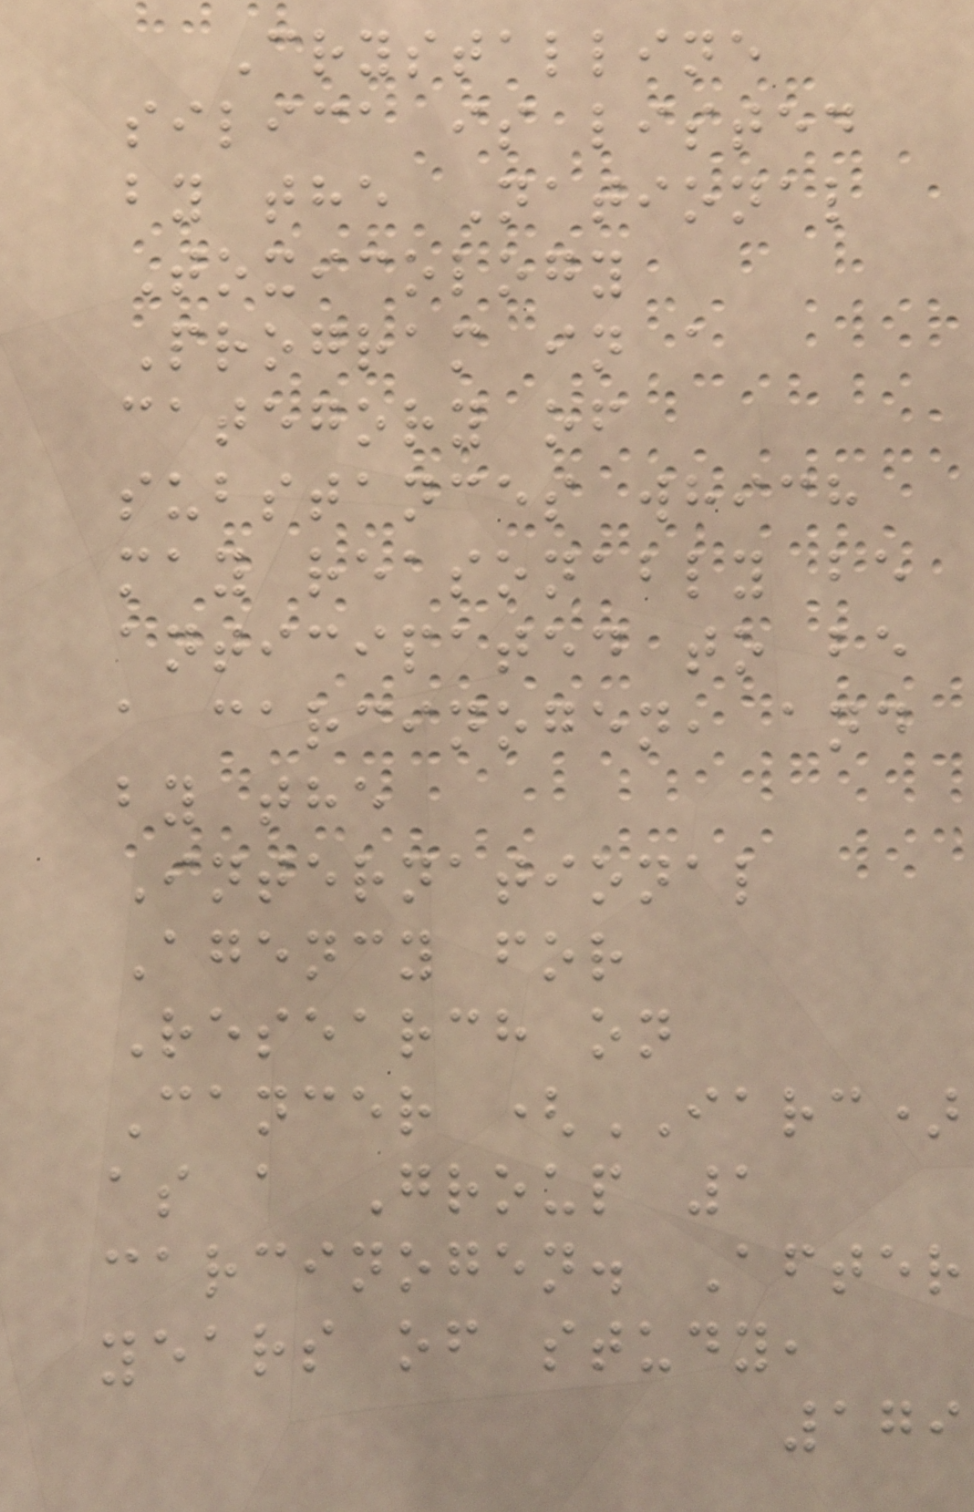Crystalline
silica is listed
by the National
Toxicology
Program in a
category of
substances which
may reasonably be
anticipated to be
a carcinogen, and
by the
International
Agency for
Research on
Cancer (IARC)
as a Group 1
carcinogen. After
years of study,
179
